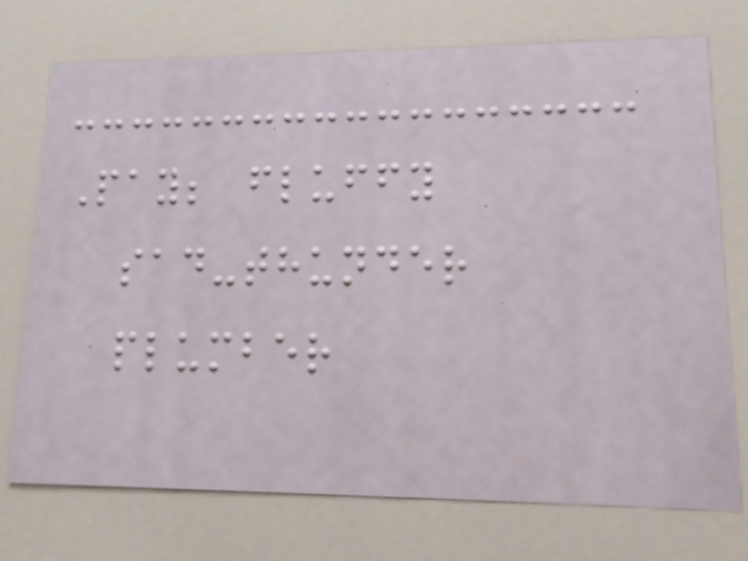Pay; fluffy
sad-thunder
plumber
